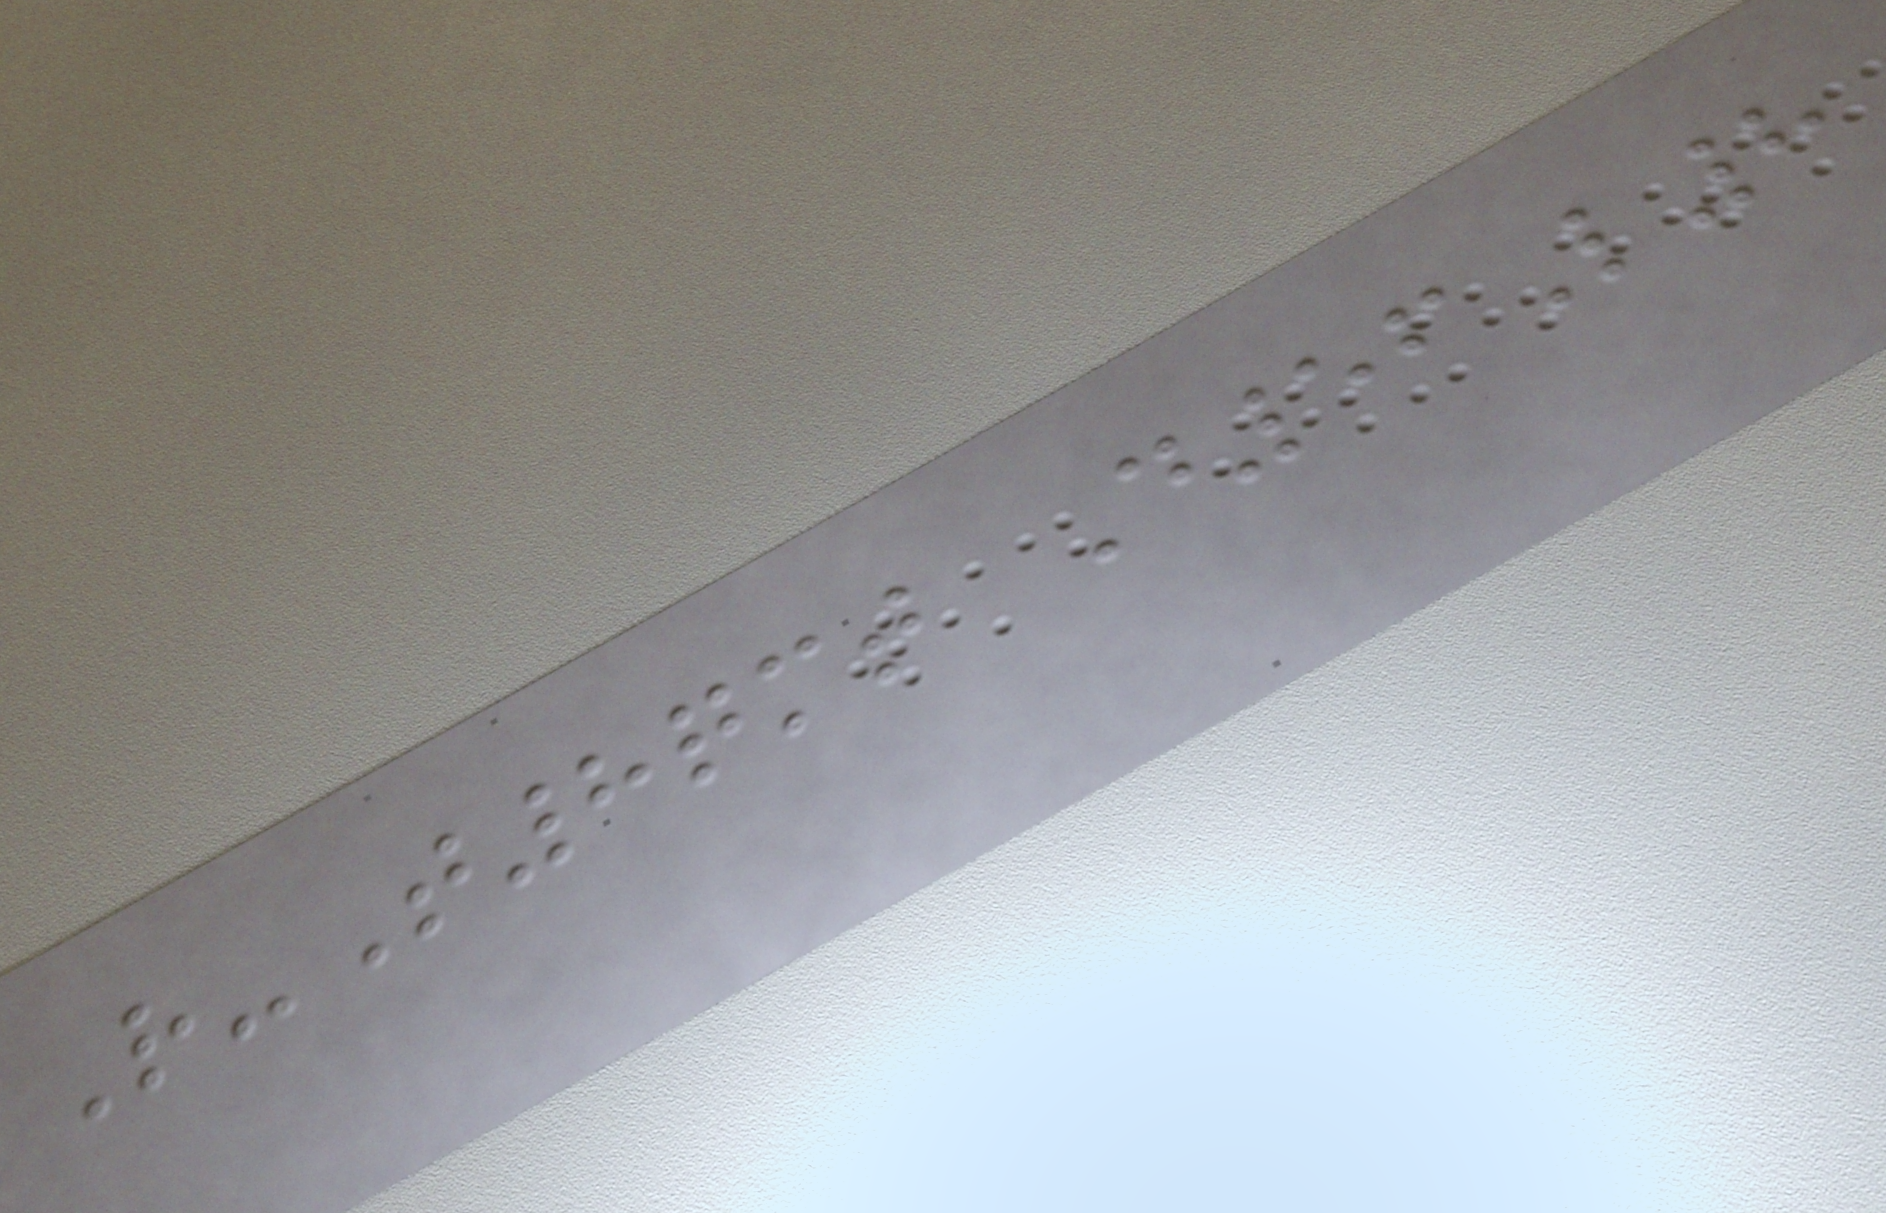R-T8qmt D56L8
